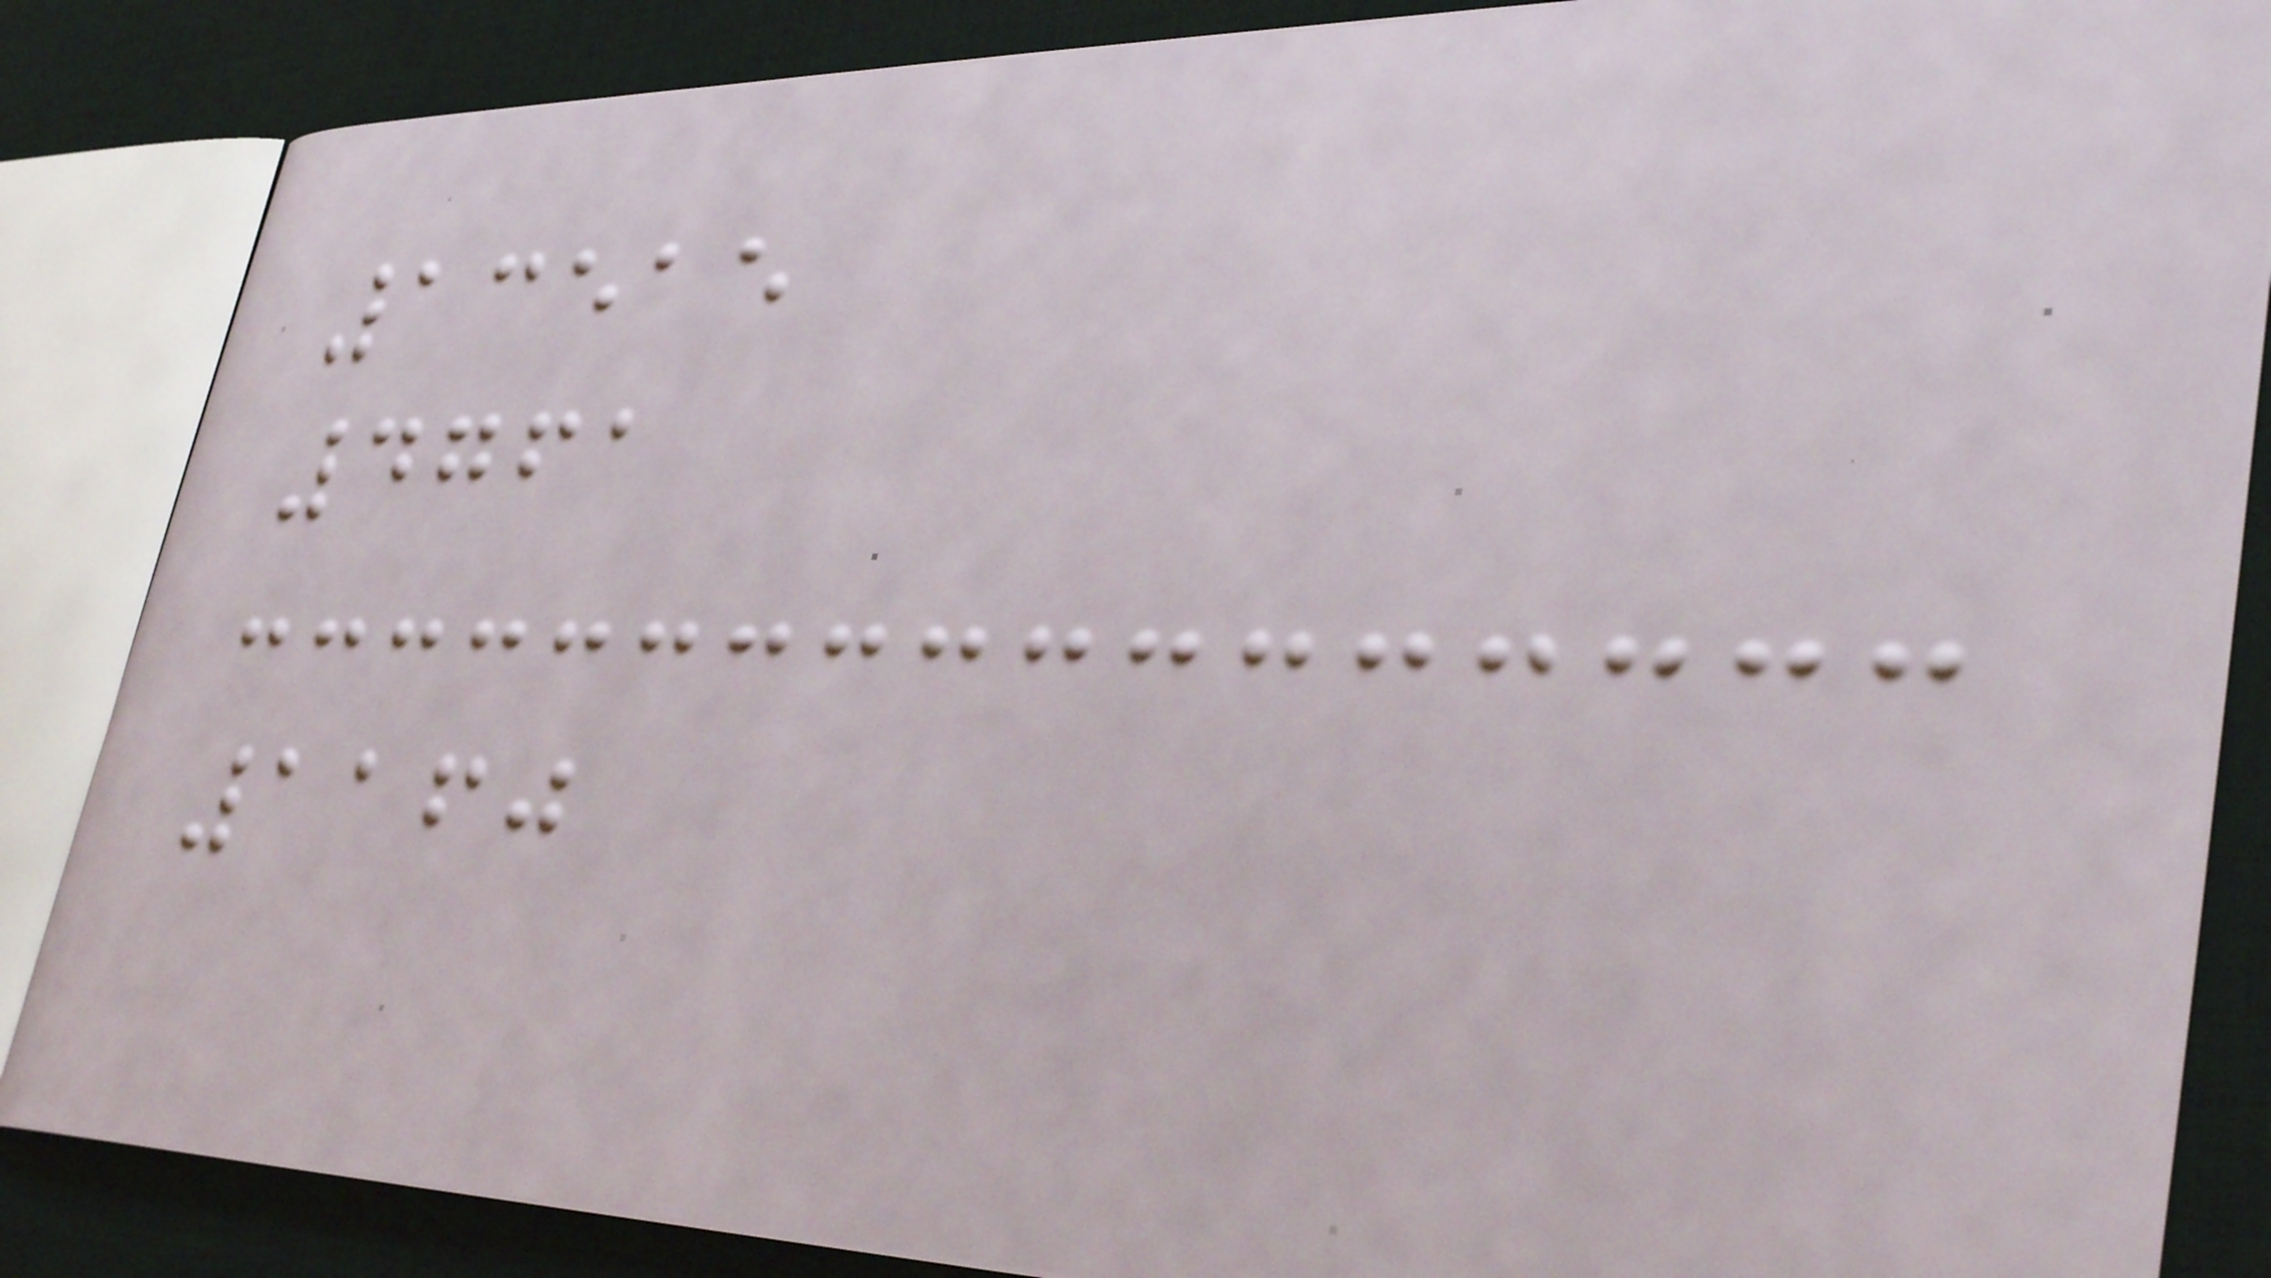13515
4761
1160
